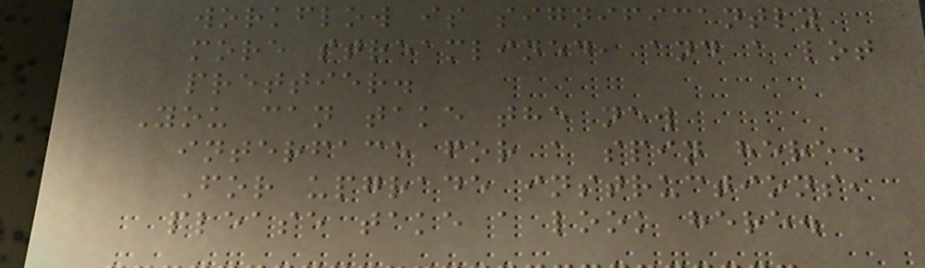workflow is significantly
more streamlined, and a lot
prettier.
You can take the new
interface for a spin here.
For upgrade instructions,
please take a look here.
